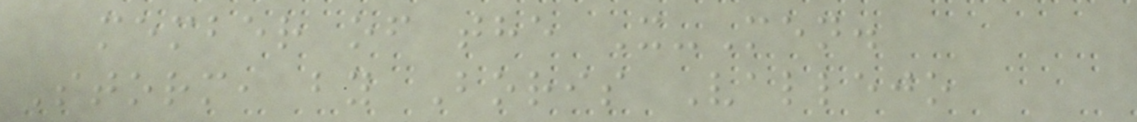member of the X-Men.
Storm, by Boris Vallejo
